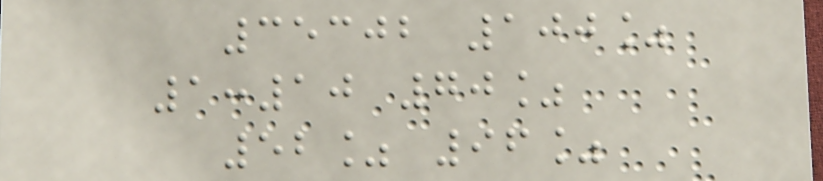35302 100%
1:10 70%
52% 96%
